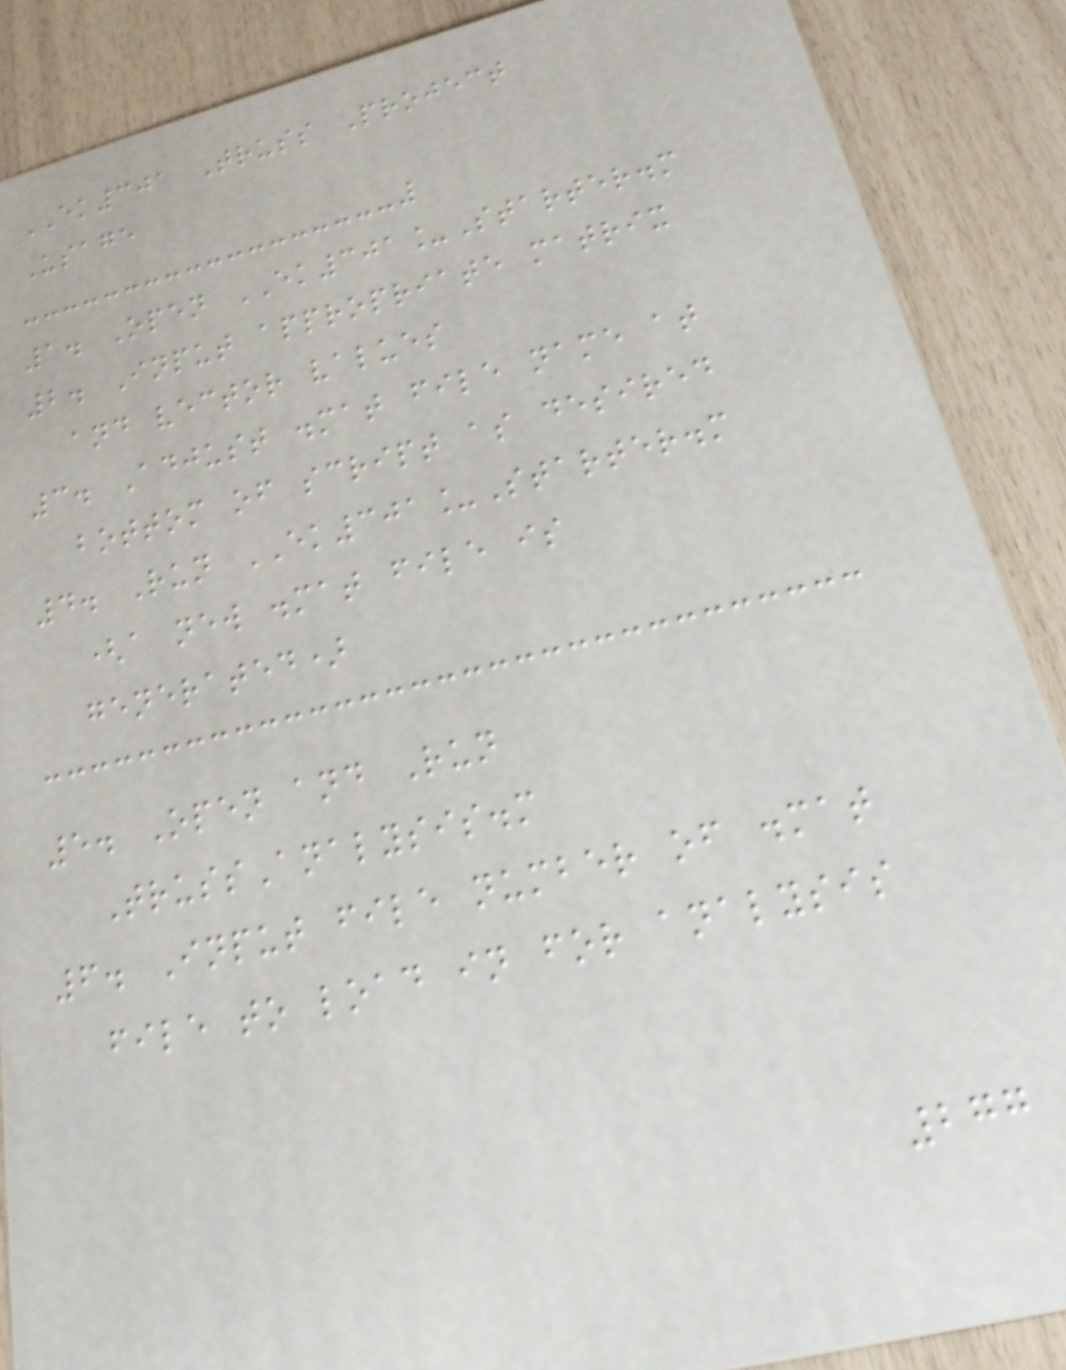EK301 Truss Project
Usage
1. Open EK301_Starter.m
2. Input appropriate matrix
and vector values
3. Adjust .mat file name at
bottom of script as desired
4. Run EK301_Starter.m
(a new .mat file is
generated)
5. Open and Run
TrussAnalysis.m
6. Input file number of .mat
file to load in for analysis
277
